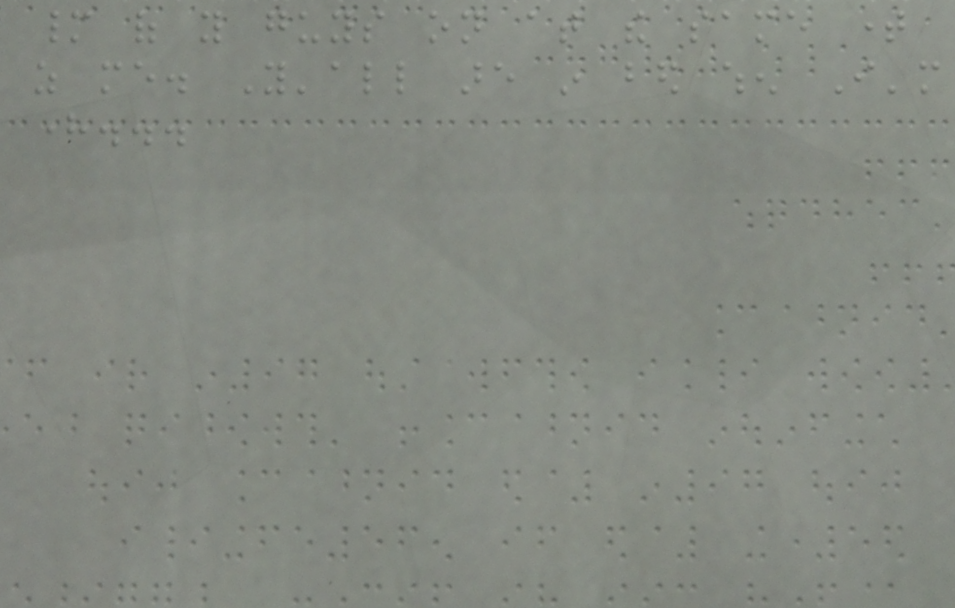many of you guys on at the same time
as me. Y'all are in bed when I'm
here...
